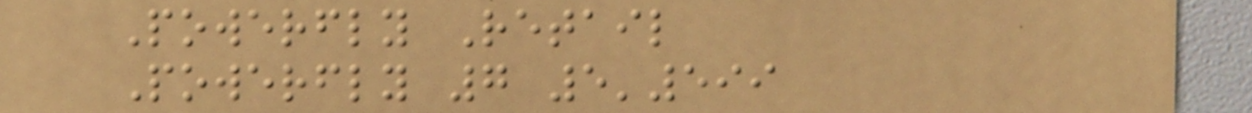Powerfly Retail
Powerfly 7 5'599
